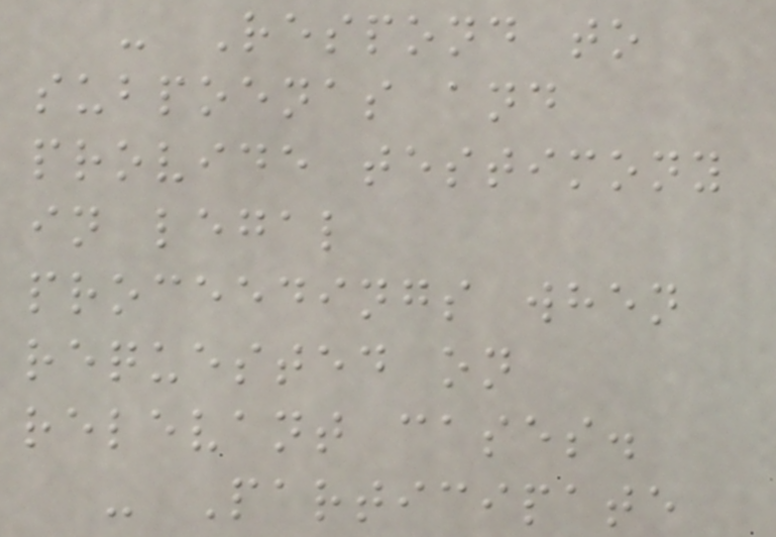- Respond to
subpoenas and
provide testimony
in legal
proceedings when
requested on
relevant cases.
- Participate
